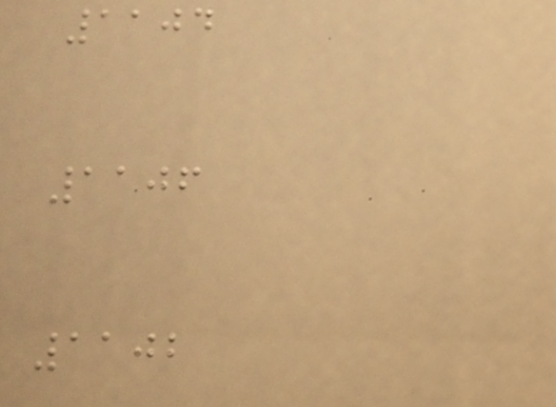1104
1106
1102
